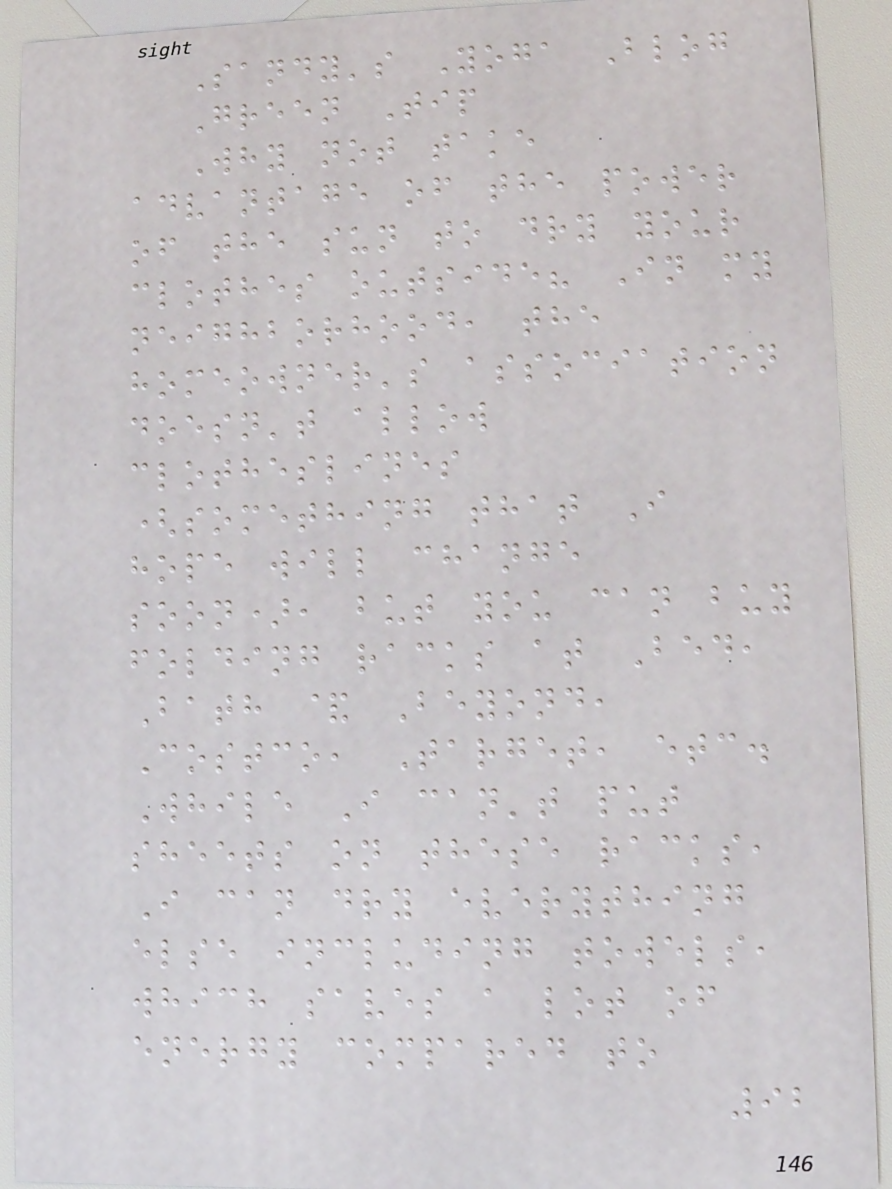Sandy's Yoga Blog
Green Tip
Why not take
advantage of the power
of the sun to dry your
clothes outside? In my
neighborhood, the
homeowner's association
doesn't allow
clotheslines
(something that I
hope will change
soon), but you can buy
folding racks at Bed,
Bath & Beyond,
Costco, Target, etc.
While I can't put
sheets on these racks,
I can dry everything
else including towels,
which saves a lot of
energy compared to
92
